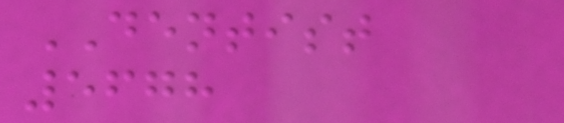DENTIST
5678
